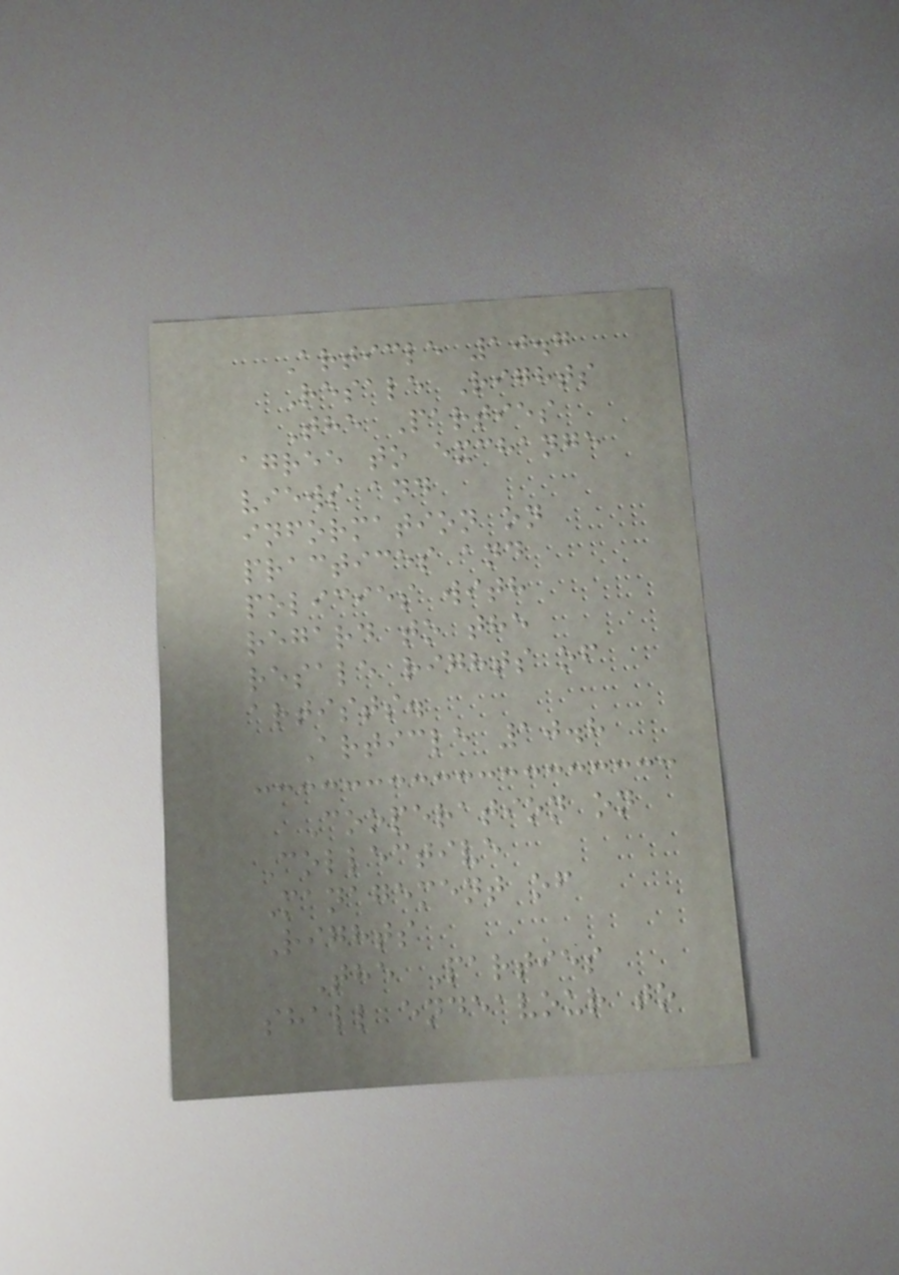Article 10.7
Resale Rights
The Parties
agree to exchange
views and
information on
practices and
policies with
regard to the
resale rights of
artists.
Article 10.8
Cooperation on
Collective
Management of
Rights
The Parties
shall endeavour to
